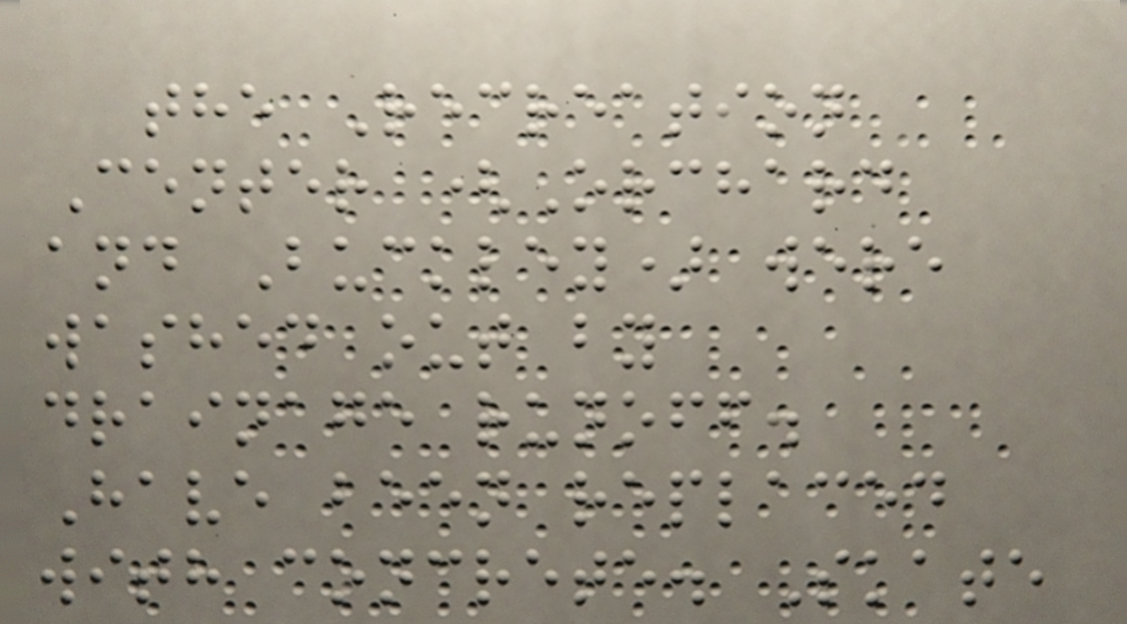the Recreation
Center (Orchard
and Buckley) were
washed out by
drainage runoff.
Have been replaced
with concrete. Skate
